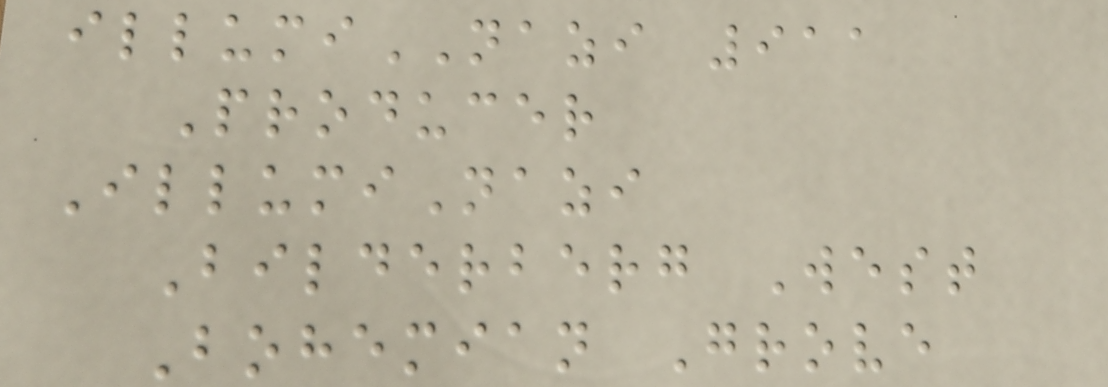illumiNAZI 911
Producer
IllumiNazi
Bilderberg West
Bohemian Grove
